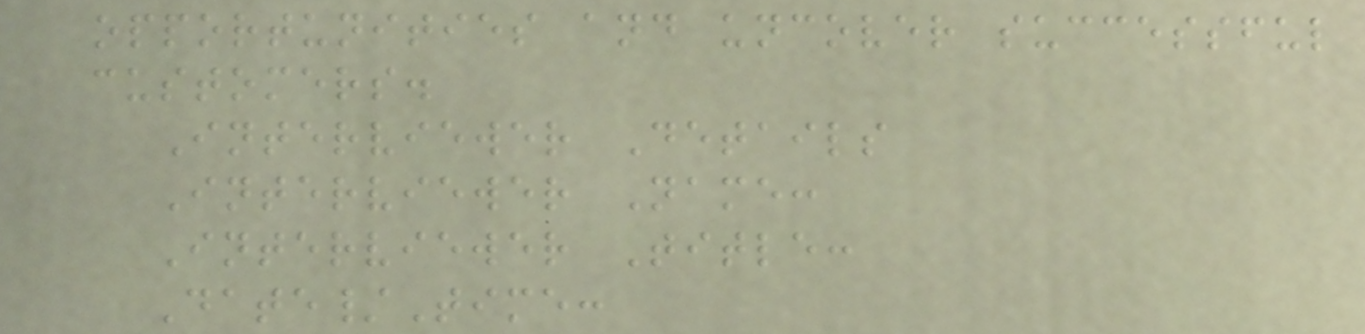opportunities and uncover successful
customers.
Interviewer Details
Interviewer Name:
Interviewer Title:
Date/Time:
